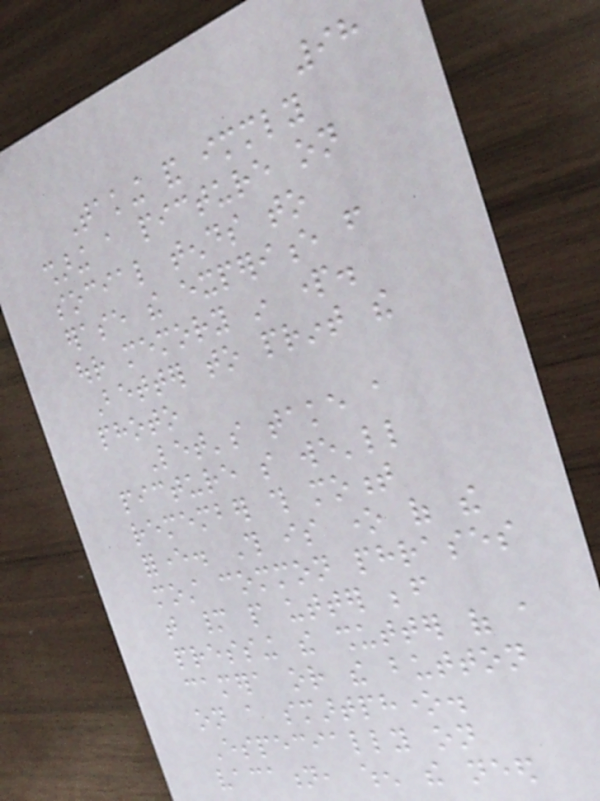98
Taking and immediately
sharing a picture on
social tends to
erase the experience from
our memory in part.
Better to print the
photo
Let's take a
picture so we'll
remember this moment
forever. This is one of the
most common phrases
that many people utter before
pressing the shutter of a
camera or the button
on a smartphone.
Especially on
vacation, when the need
